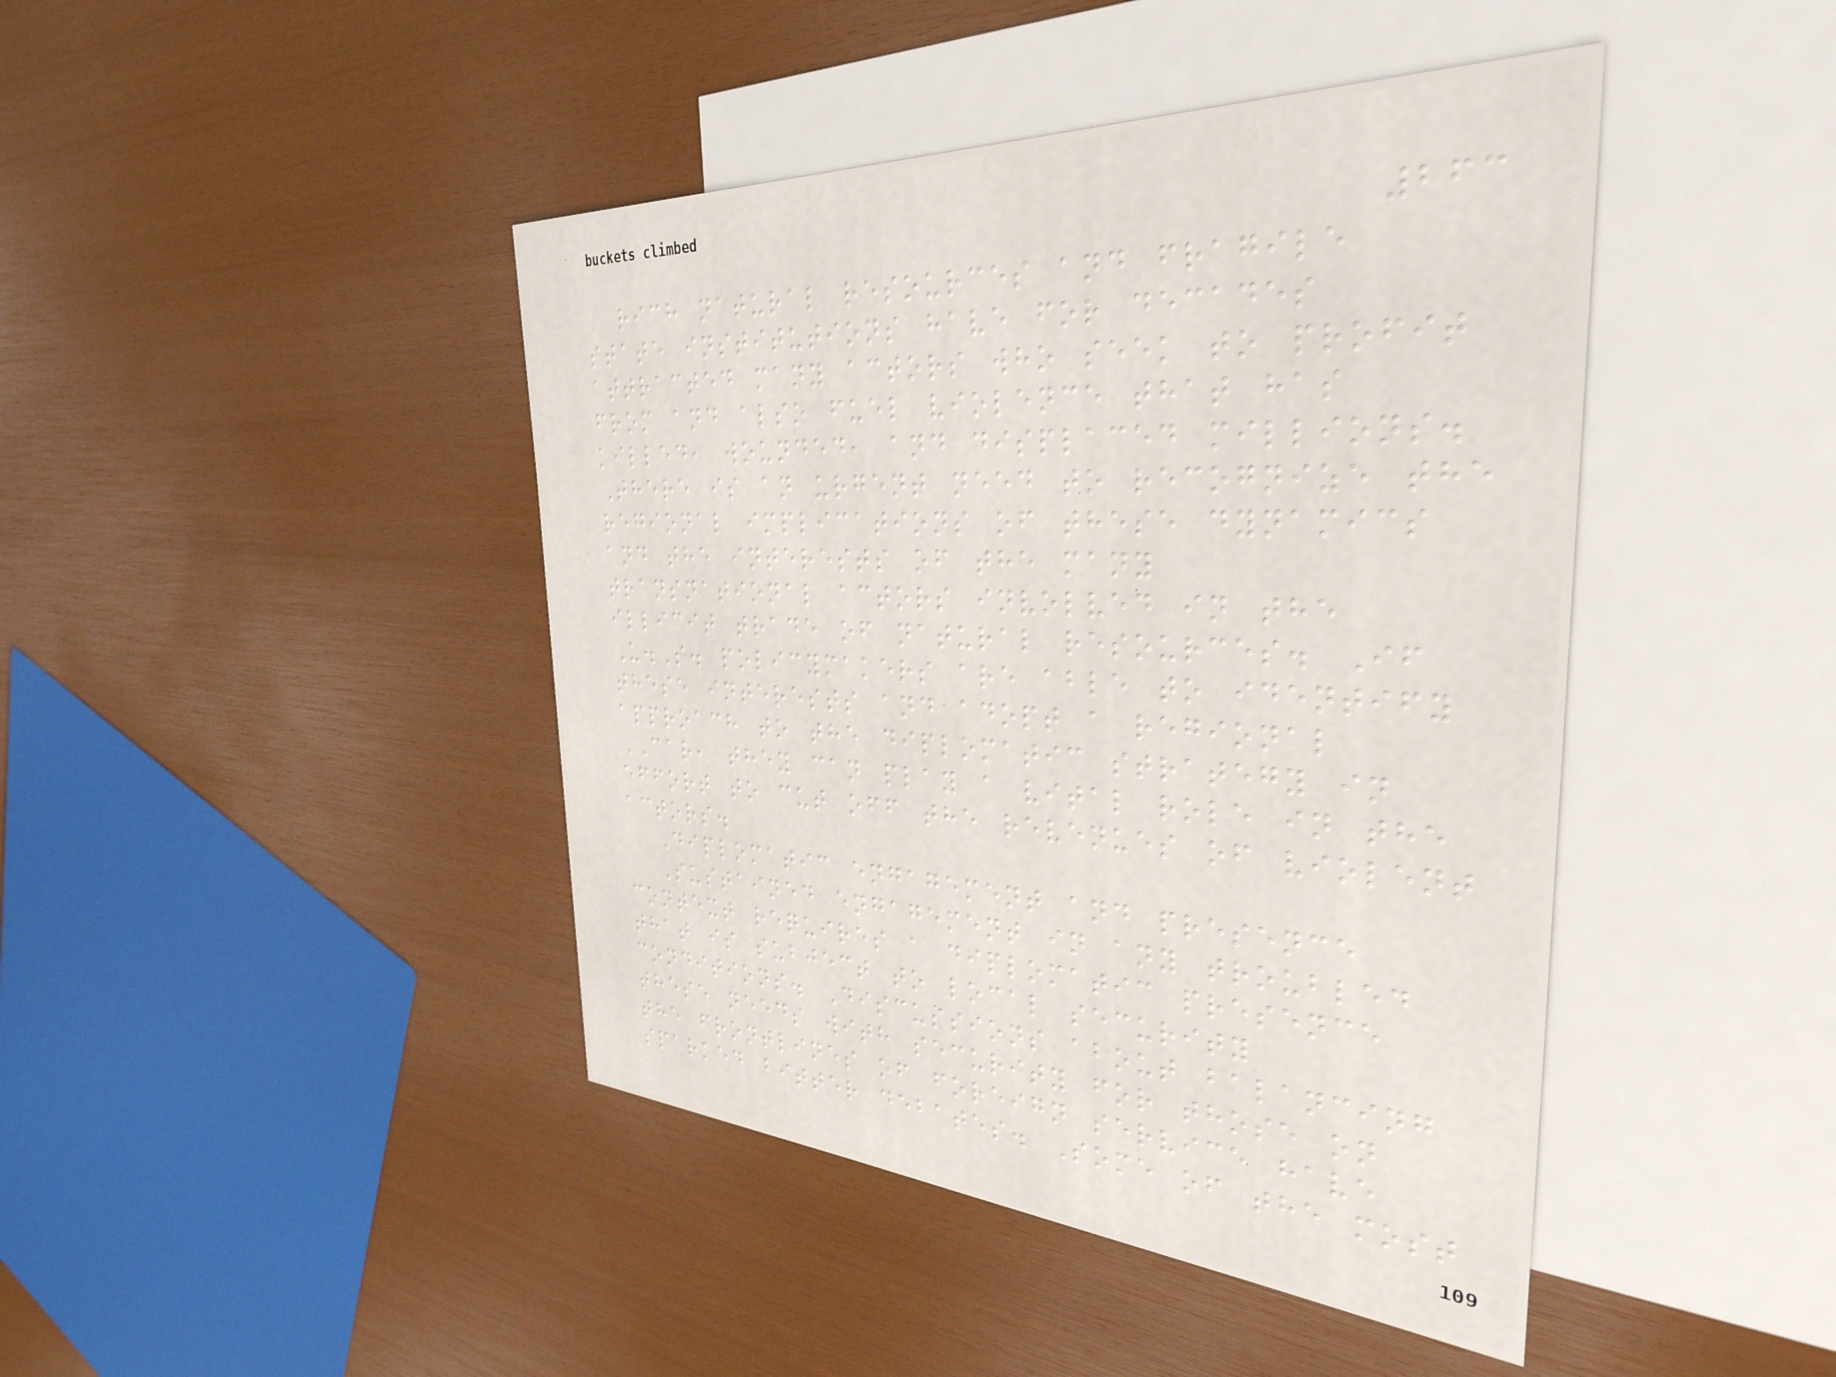263
rich natural resources and fragile
state institutions have for decades
attracted many actors who seek to profit
from and also fuel violence that has
killed, wounded, and displaced millions.
There is an urgent need to recognize the
regional implications of these dynamics
and the interests of the many
transnational actors involved in the
illicit trade of natural resources. If
U.S. policymakers are able to identify
these interests and adopt a regional
approach to the diplomatic strategy in
CAR, they can play a vital role in the
effort to cut off the revenues of violent
actors.
Diplomatic engagement and presence
Sustained engagement in any troubled
context requires a diplomatic presence
that is subject to local security
conditions. Discussions about balancing
these needs with security for those on
the frontlines of foreign service have
sparked bitter debates. Some of the most
